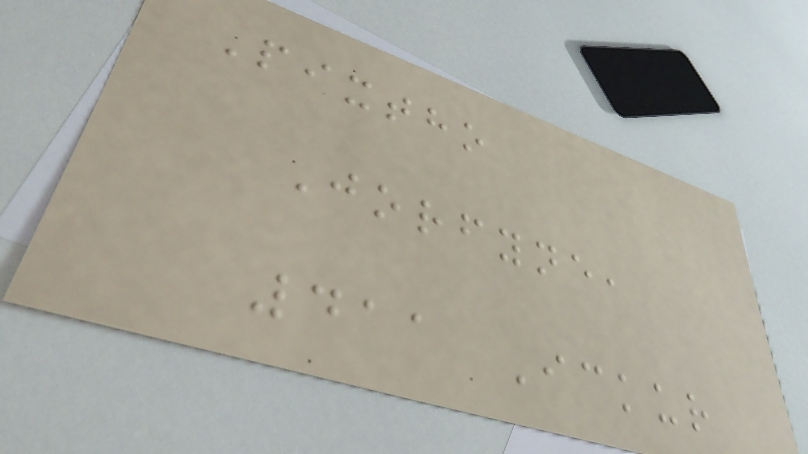Pixtho
Jorfyne,
411 Ickur
